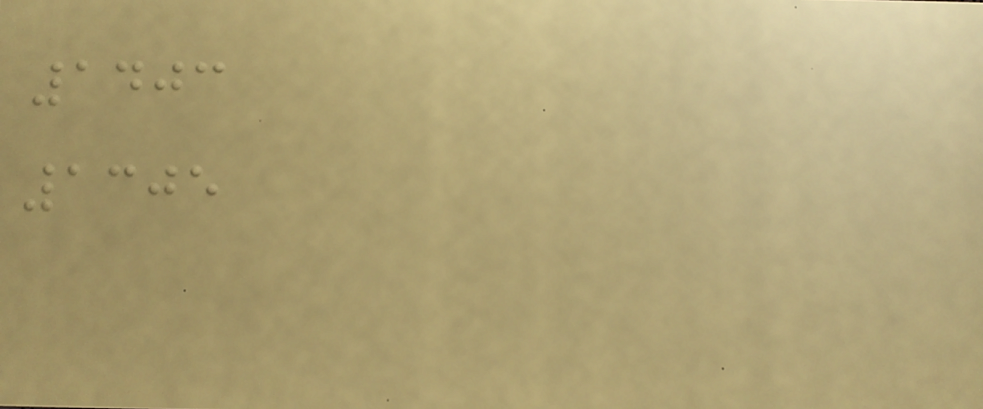1403
1305
